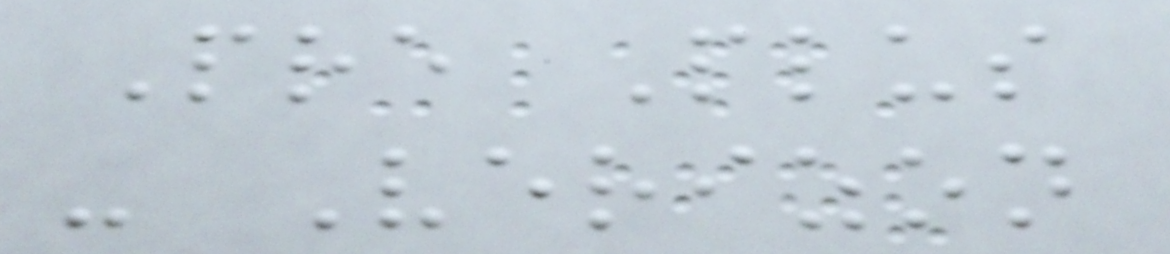Pre Plus
- Verizon
